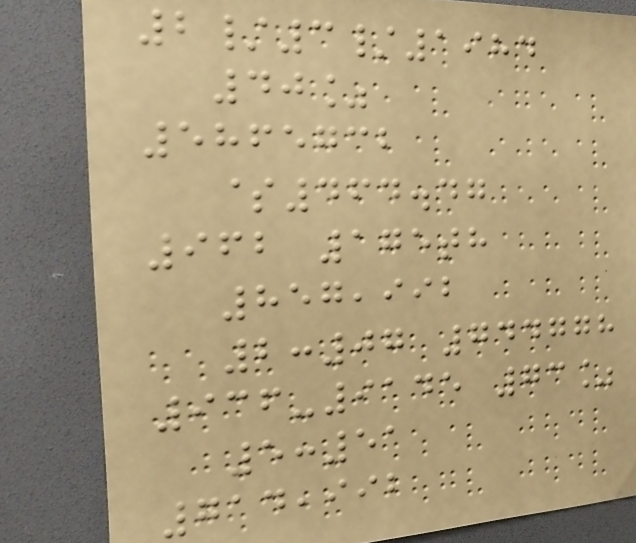2/3/1984
40%
5865732
$464.47
962 175th
857,992
2:07 744778
936-9145 73%
5:51
714,992
